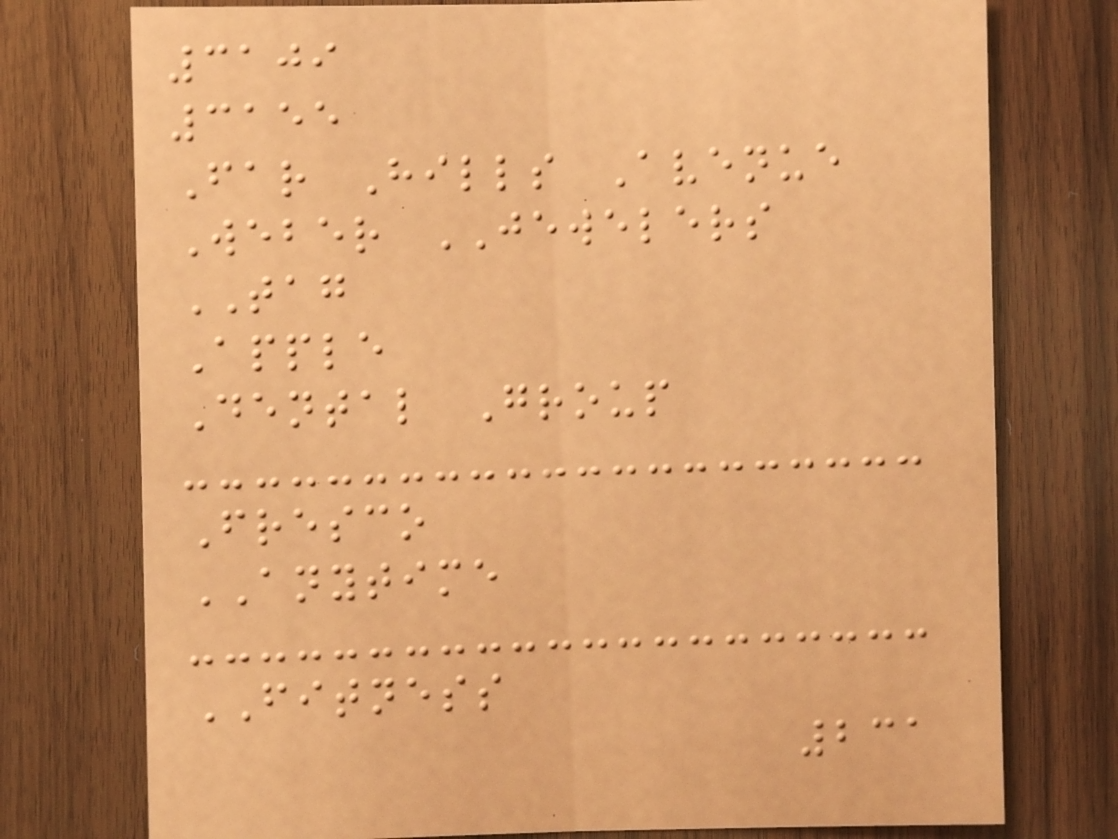3109
3155
Far Hills Avenue
Weber JEWELERS
TAG
Apple
Dental Group
Fresco
ANYTIME
FITNESS
231
